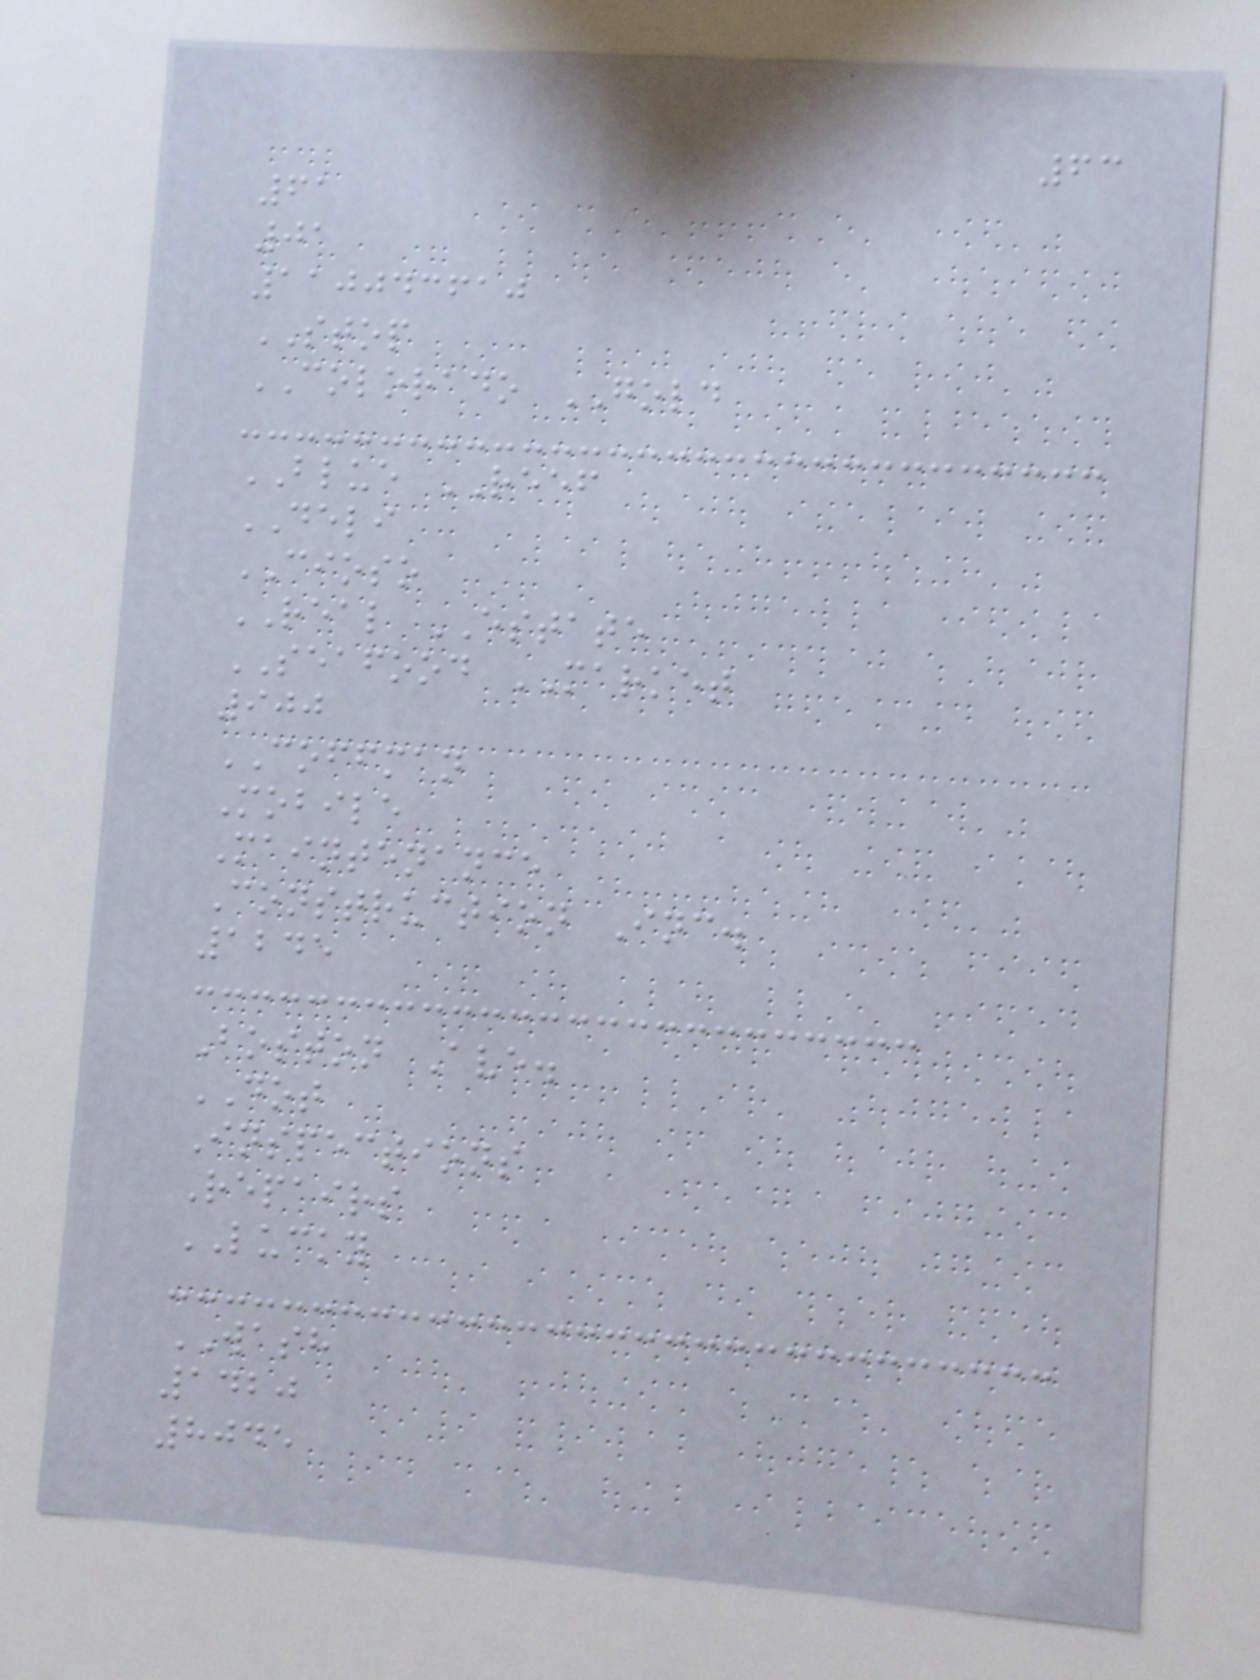63
61
01
110043610
STOP
COLORADO GOLD
BLUE REEF
DELI
CIOSO
REAL ESTATE
SEAFOOD MARKET
900
COFFMAN
Mobile
Maintenance
Construction Inc.
1245
Boston Ave.
DOT
Inspections
Repairs
LUCKY
WASH
1420
8045
